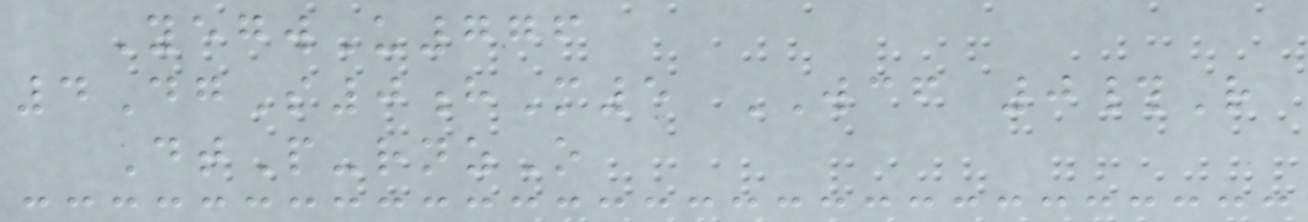YegwU776
4DgS0hM5 WCF 0#R
DtP-rnzO
